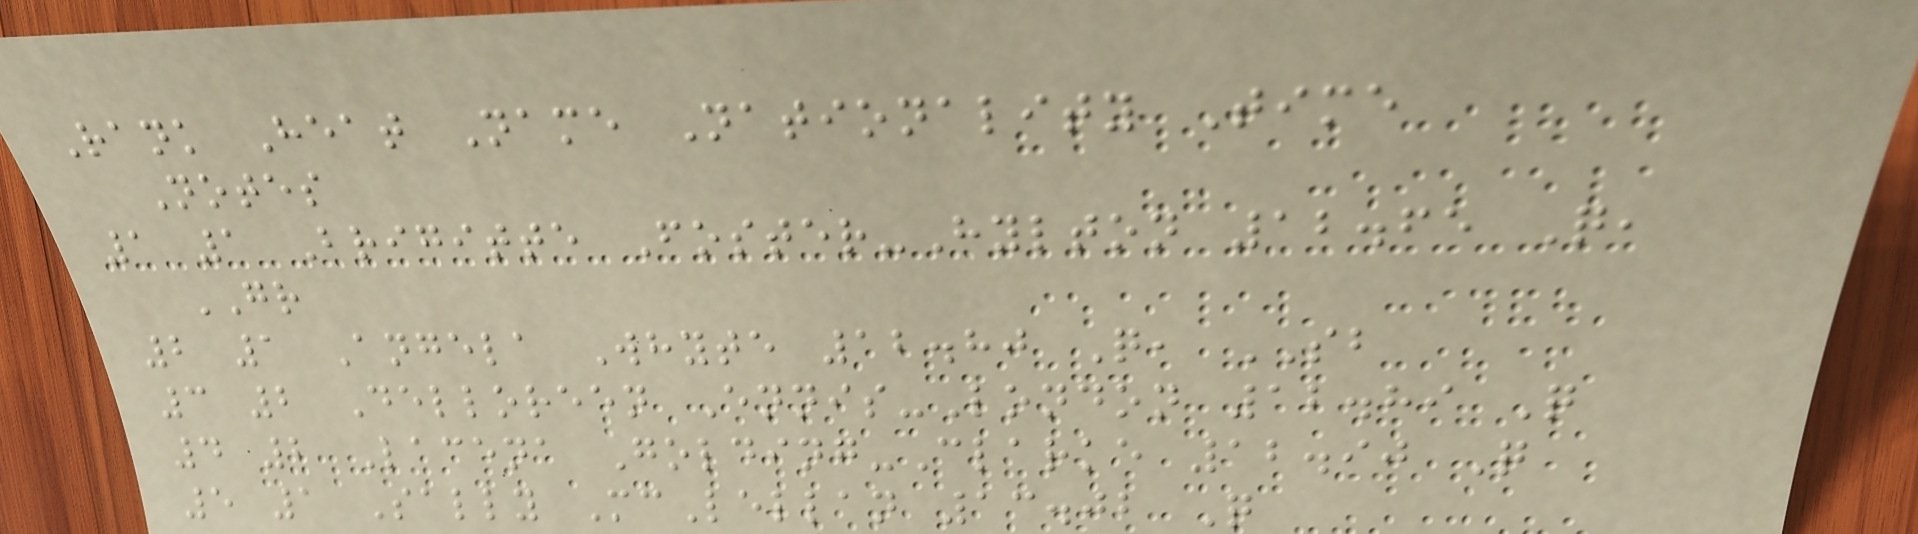Rank Heat Name Nationality Time
Notes
1 1 Brigitte Foster-Hylton 12.65 Q,
GR
2 1 Angela Whyte 12.80 Q, SB
3 2 Delloreen Ennis-London 12.89 Q
4 2 Lacena Golding-Clarke 12.90 Q
5 1 Sally McLellan 13.02 Q
